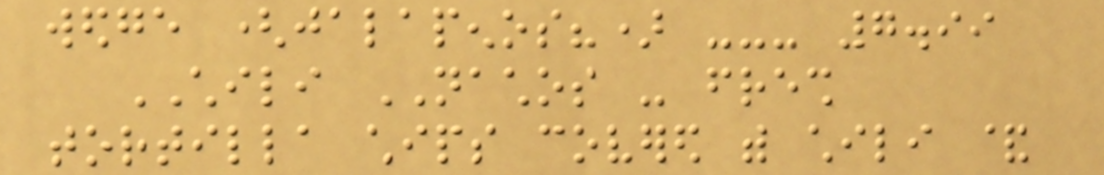wedge (jalapenos?) --- 7.99
CHILI NACHOS - fresh
tortilla chips covered with chili &
